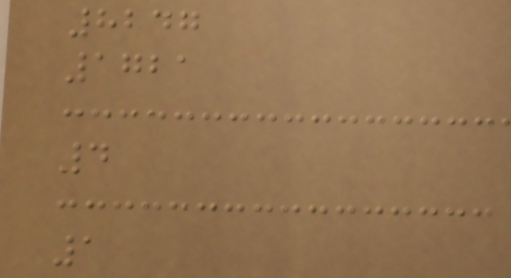8247
1721
4
1
